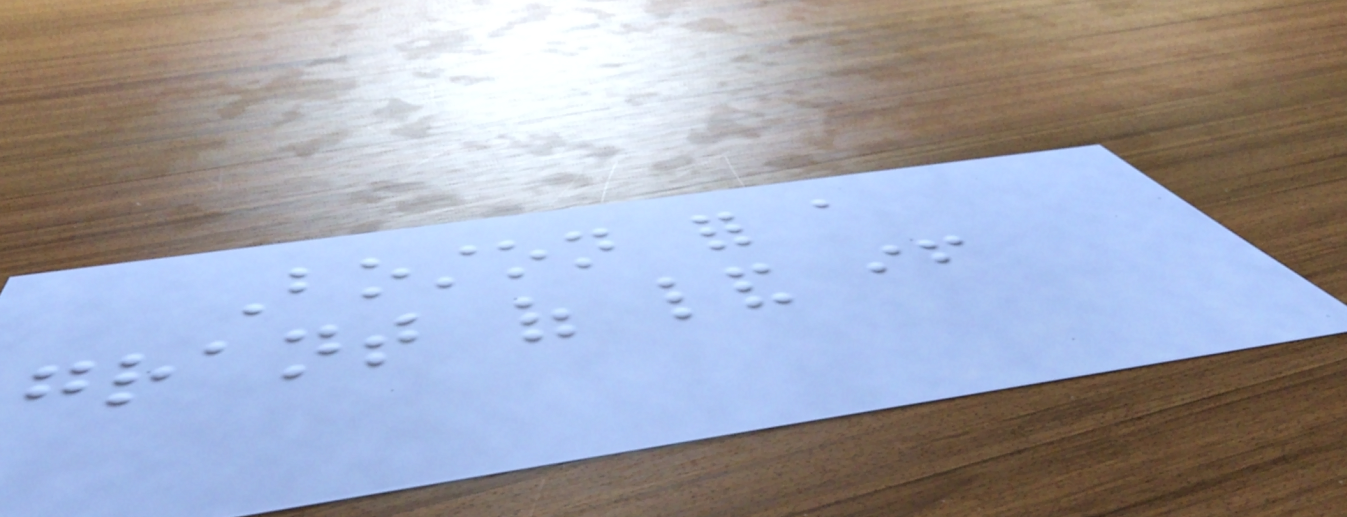Boston for a
grant of land if
